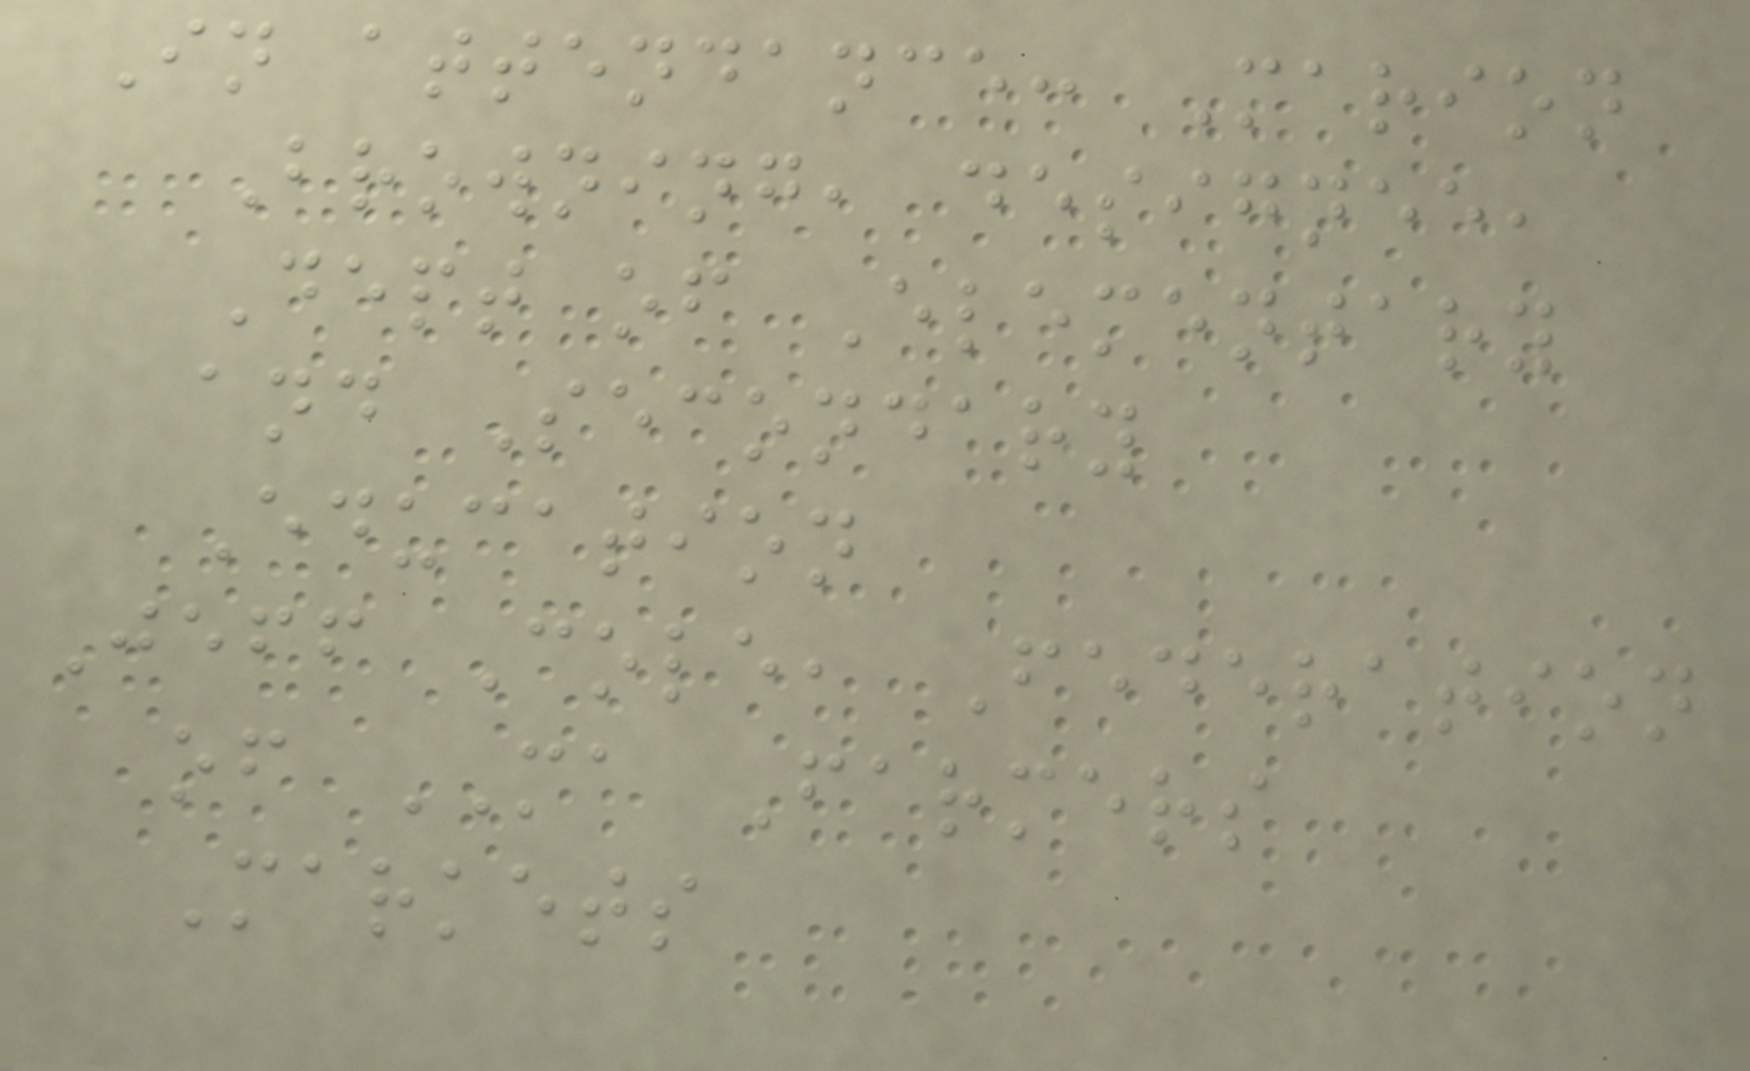In attendance: Marion
Browning, designee,
Dept of Elementary
and Secondary
Education
Jeff Cole, Federation
of MA Farmers
Markets
